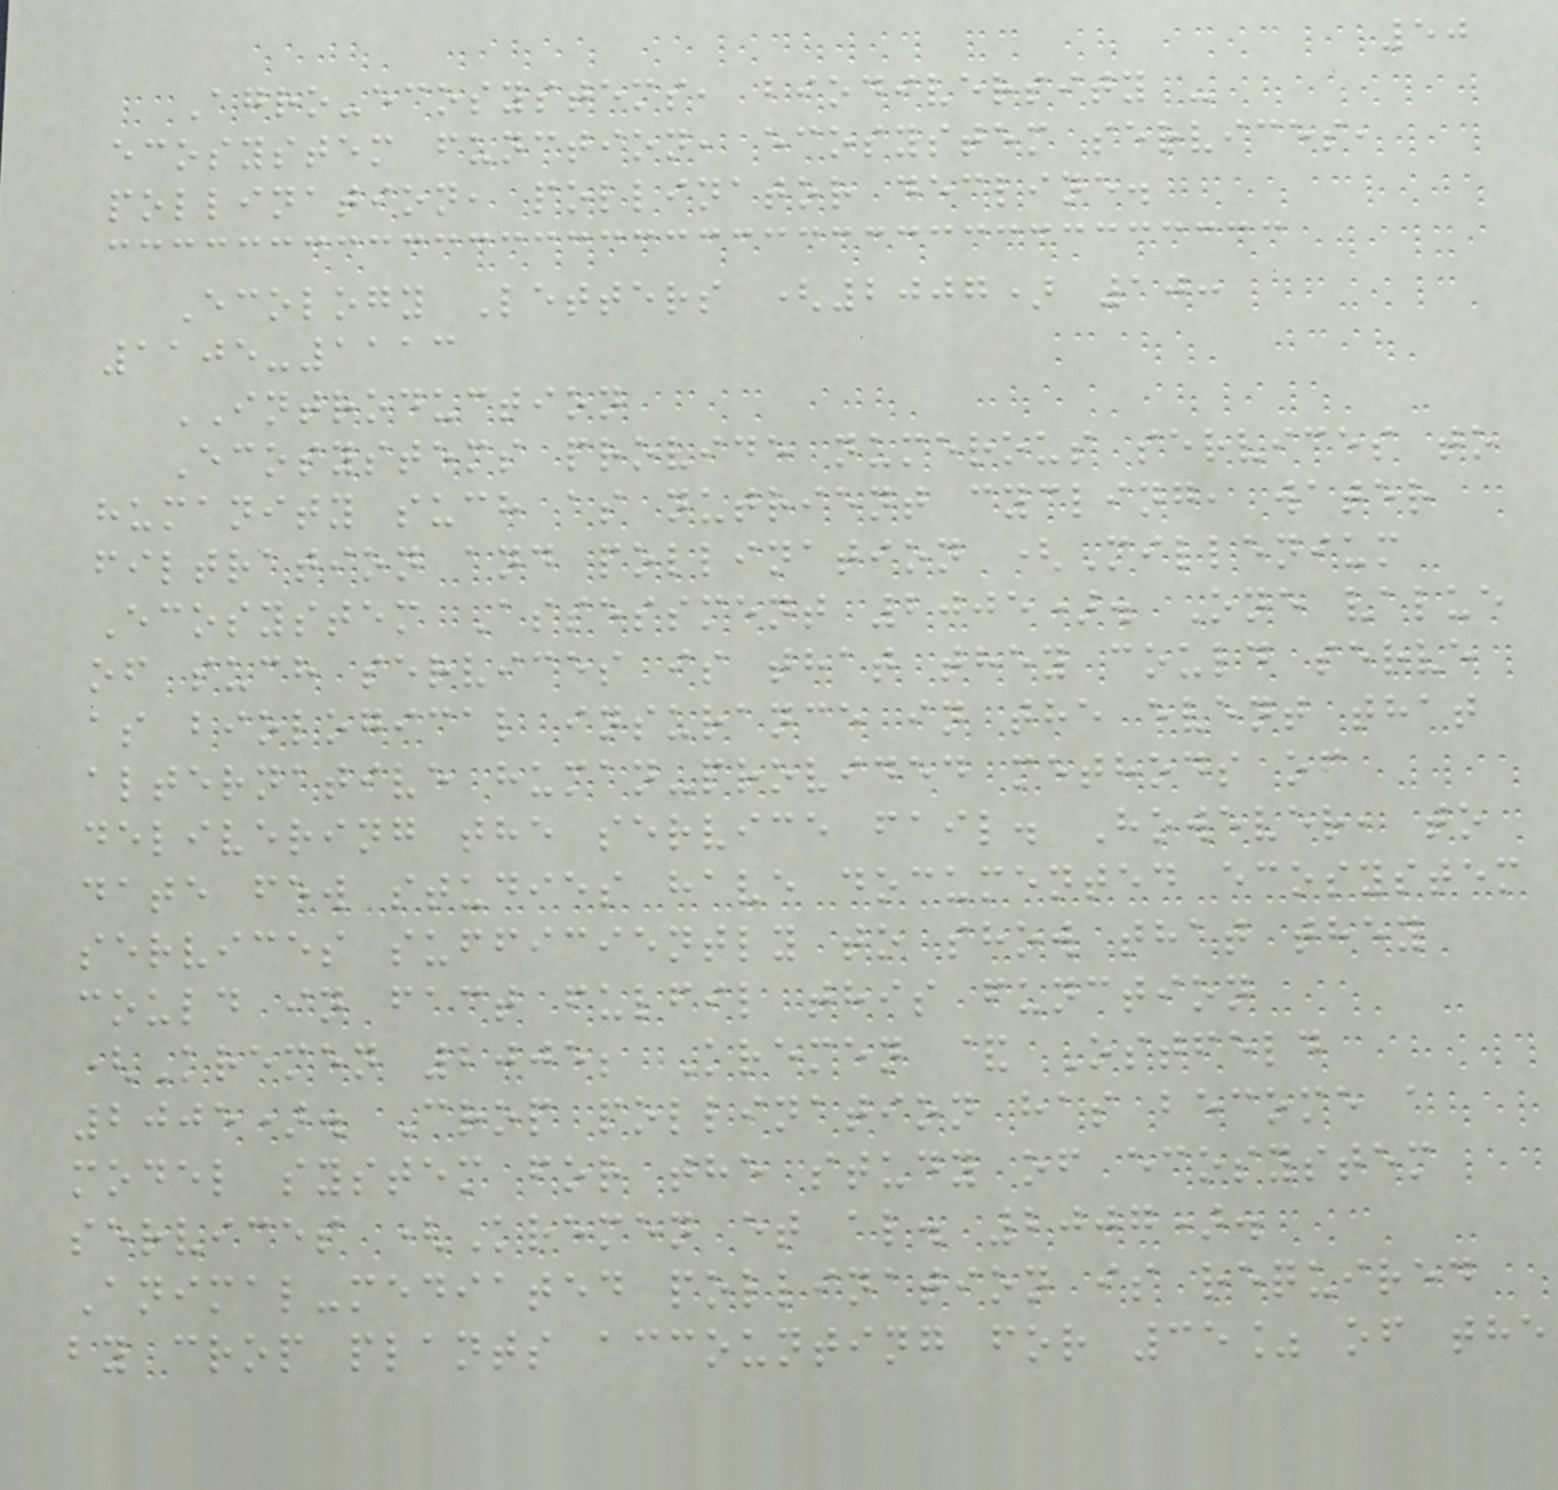50
Agro-ecosystems, biodiversity -
ecosystem function, ecosystem services,
pollination, pollinator decline.
Ecology Letters (2007) 10:
1105-1113
INTRODUCTION
Ecosystems provide numerous services to
humanity such as nutrient cycling, water
filtration and pollination (Millenium
Ecosystem Assessment 2005). One value
of such services is that they could serve
as biological insurance in the event that
alternative human-provided methods of
delivering the service fail. However, to
date few studies have documented ecosystem
services sufficiently to show that they
could in fact fulfil this function
(Kremen 2005; Kremen & Ostfeld
2005). Crop pollination has become a
model system for the study of ecosystem
services (Kremen et al. 2007).
Animal-mediated pollination is required
by crop plants accounting for 35% of the
